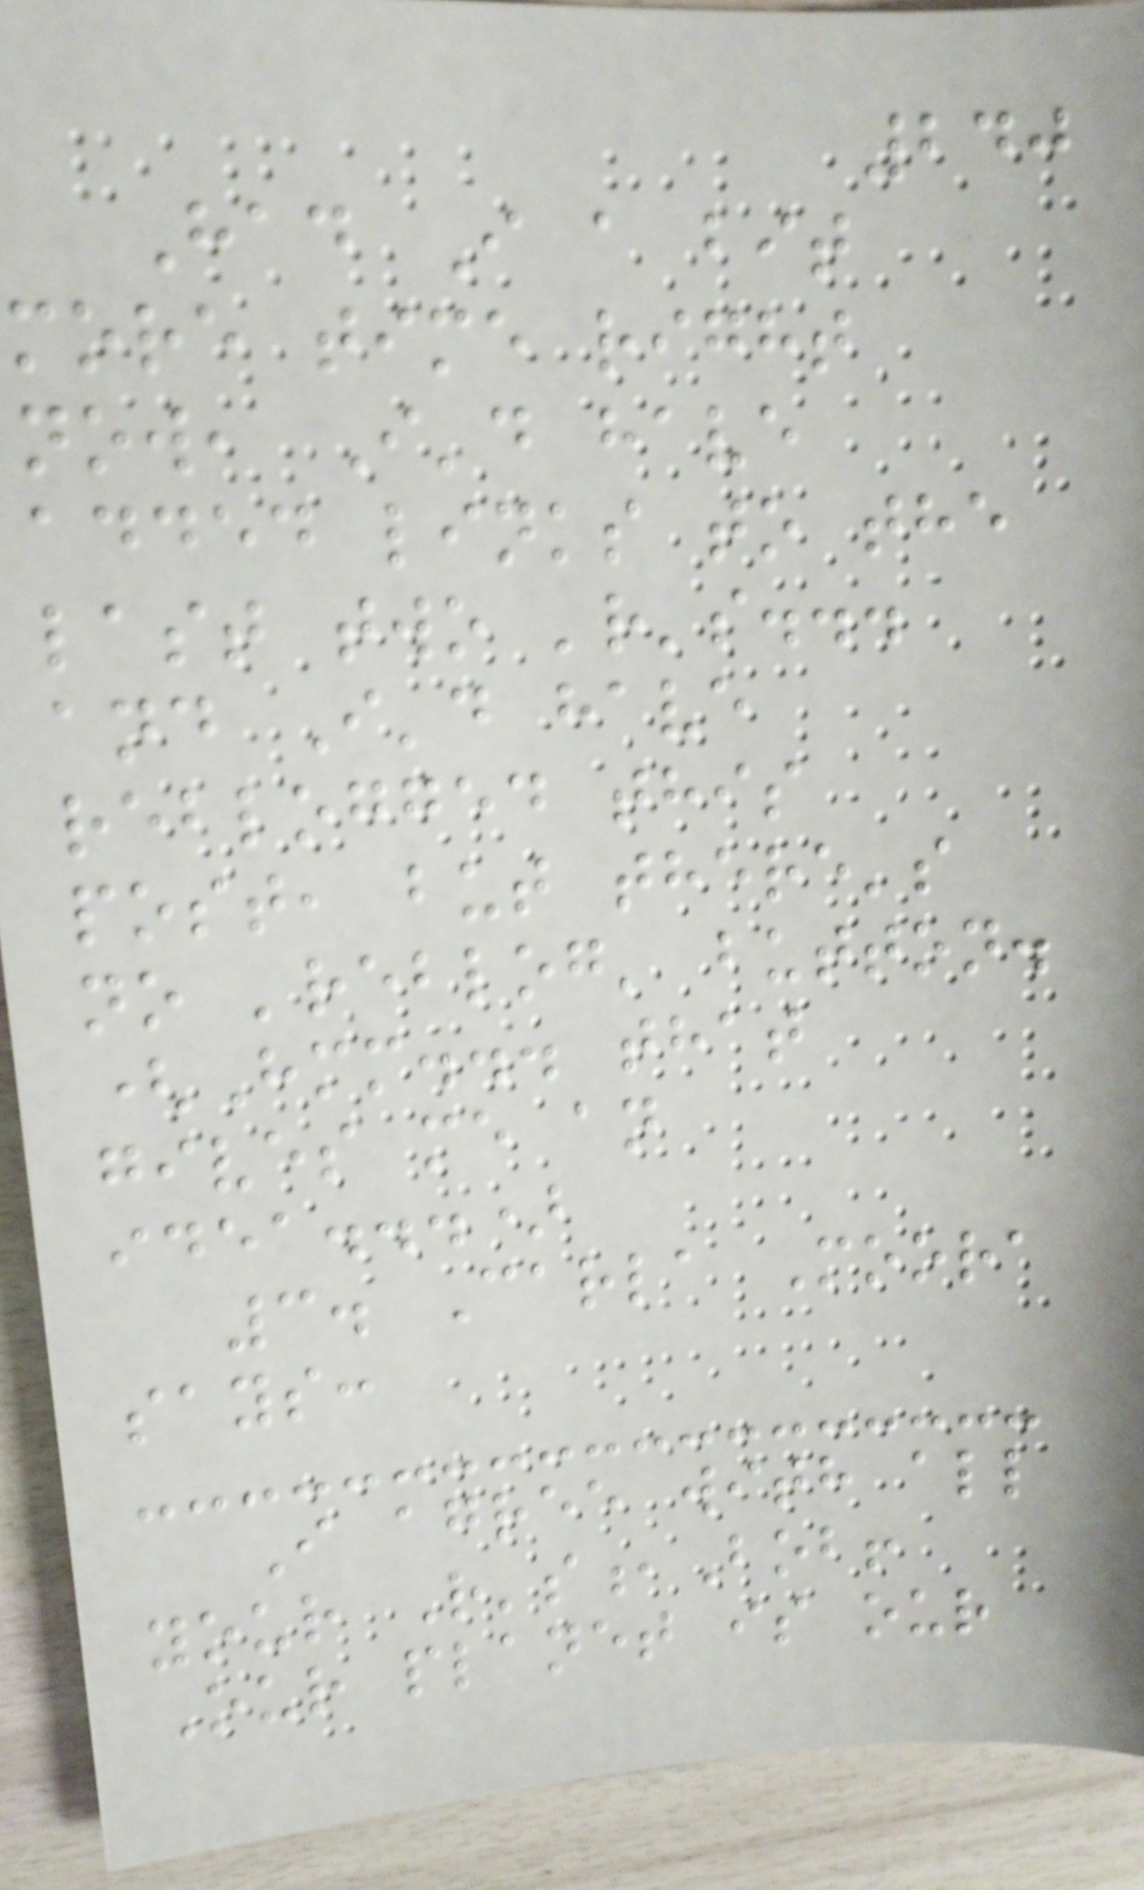240
Had I a bit
more time right
now, I'd have
added links to the
last two 'r's...
and I'd have
reblogged this
post, but there's
no 'reblog' button.
(Hmm... that
gives me an
idea...)
3. Carla Moora
says:
I agree with all
your R's,Bob!
Our planet is our
